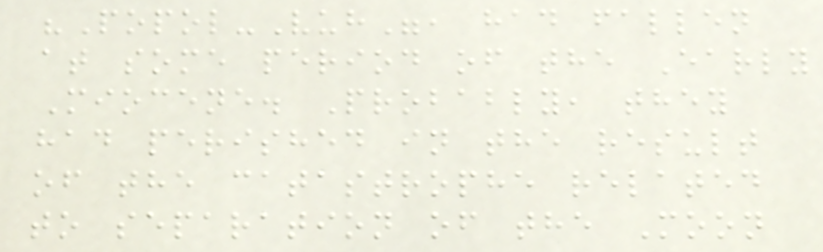"Popol-Vuh", had fallen
at some period of the Early
Miocene. Probably, they
had perished in the result
of the catastrophe related
to separation of the Moon
